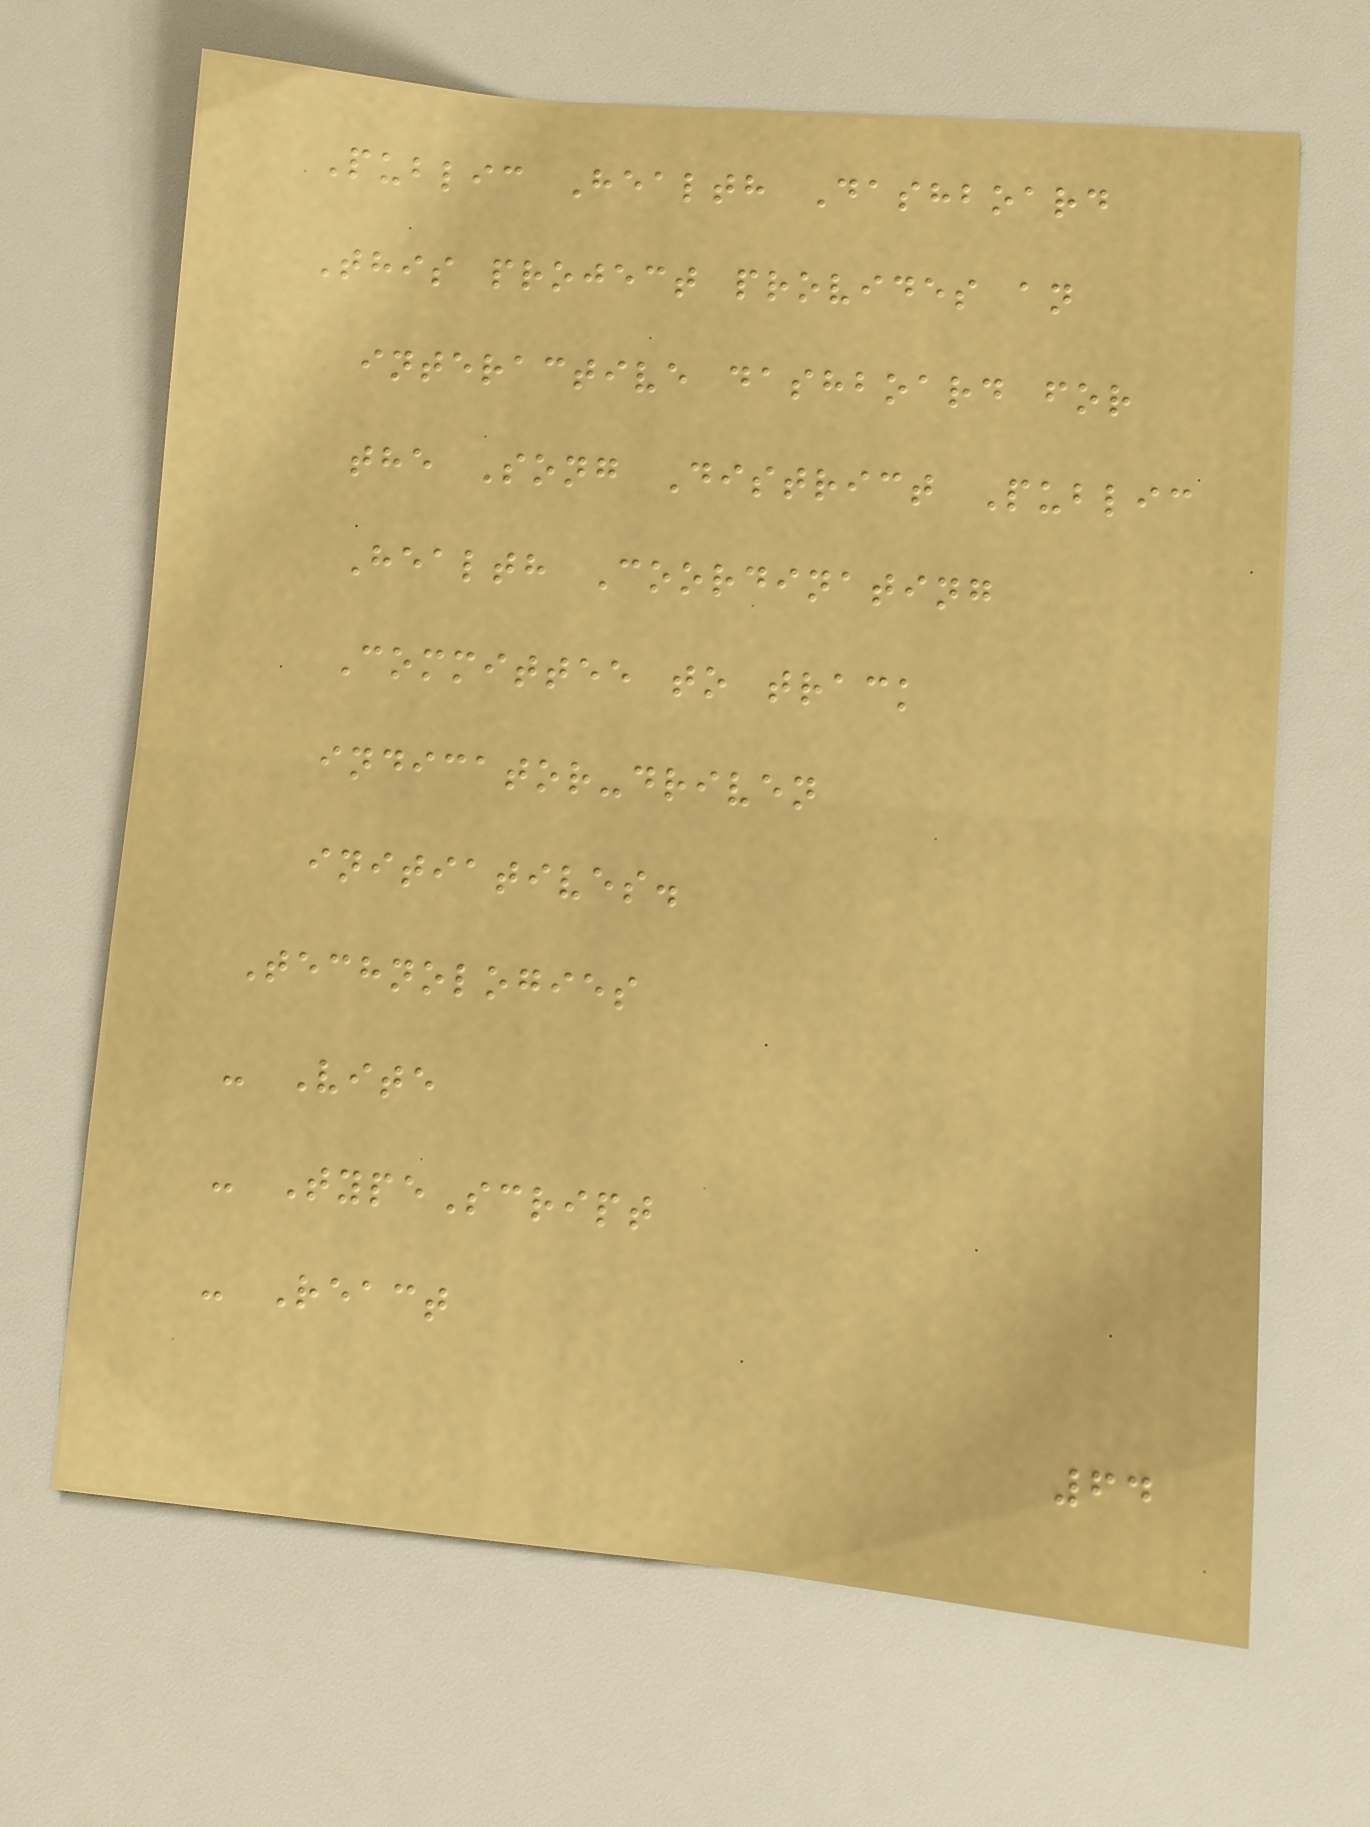Public Health Dashboard
This project provides an
interactive dashboard for
the Song District Public
Health Coordinating
Committee to track
indicator-driven
initiatives.
Technologies
- Vite
- TypeScript
- React
64
